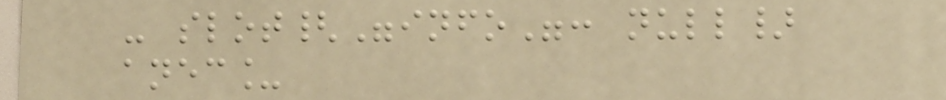- slot{"info": null}
anec_
